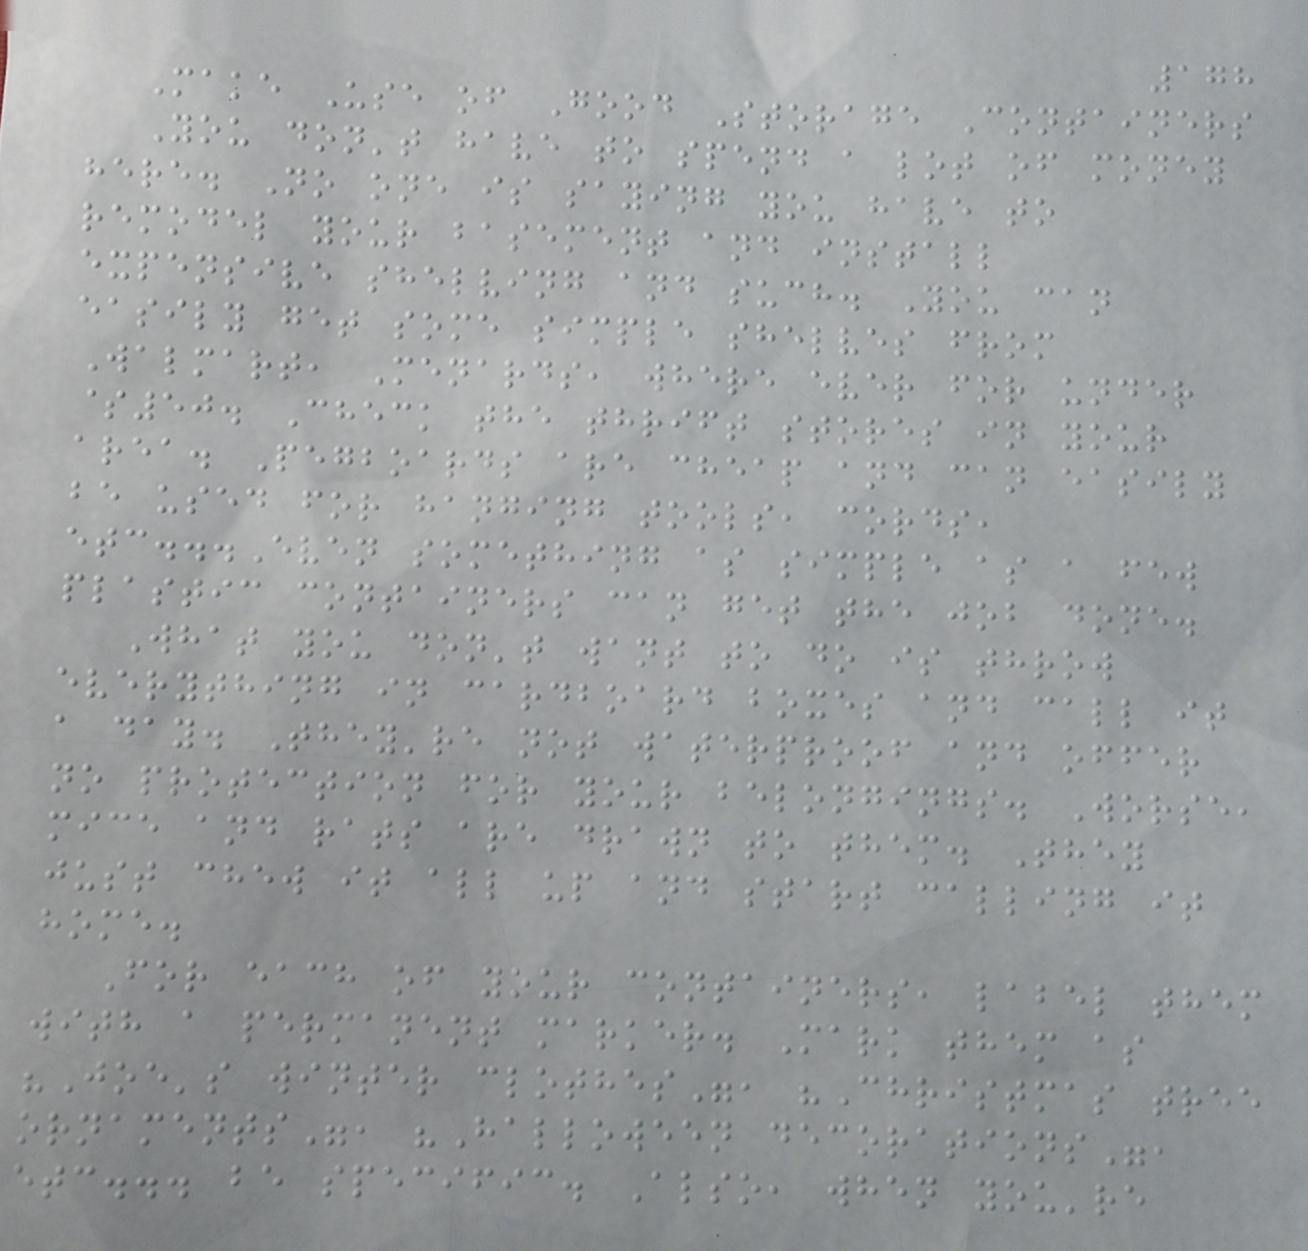178
Make Use of Good Storage Containers
You don't have to spend a lot of money
here. No one is saying you have to
remodel your basement and install
expensive shelving and such. You can
easily get some simple shelves from
Walmart, Menards, where ever for under
$50. Check the thrift stores in your
area. Pegboards are cheap and can easily
be used for hanging tools, cords,
etc...Even something as simple as a few
plastic containers can get the job done.
What you don't want to do is throw
everything in cardboard boxes and call it
a day. They're not waterproof and offer
no protection for your belongings. Worse,
mice and rats are drawn to them. They
just chew it all up and start calling it
home.
For each of your containers, label them
with a permanent marker. Mark them as
"Joe's winter clothes", "Christmas tree
ornaments", "Halloween decorations",
etc... be specific. Also, when you're
